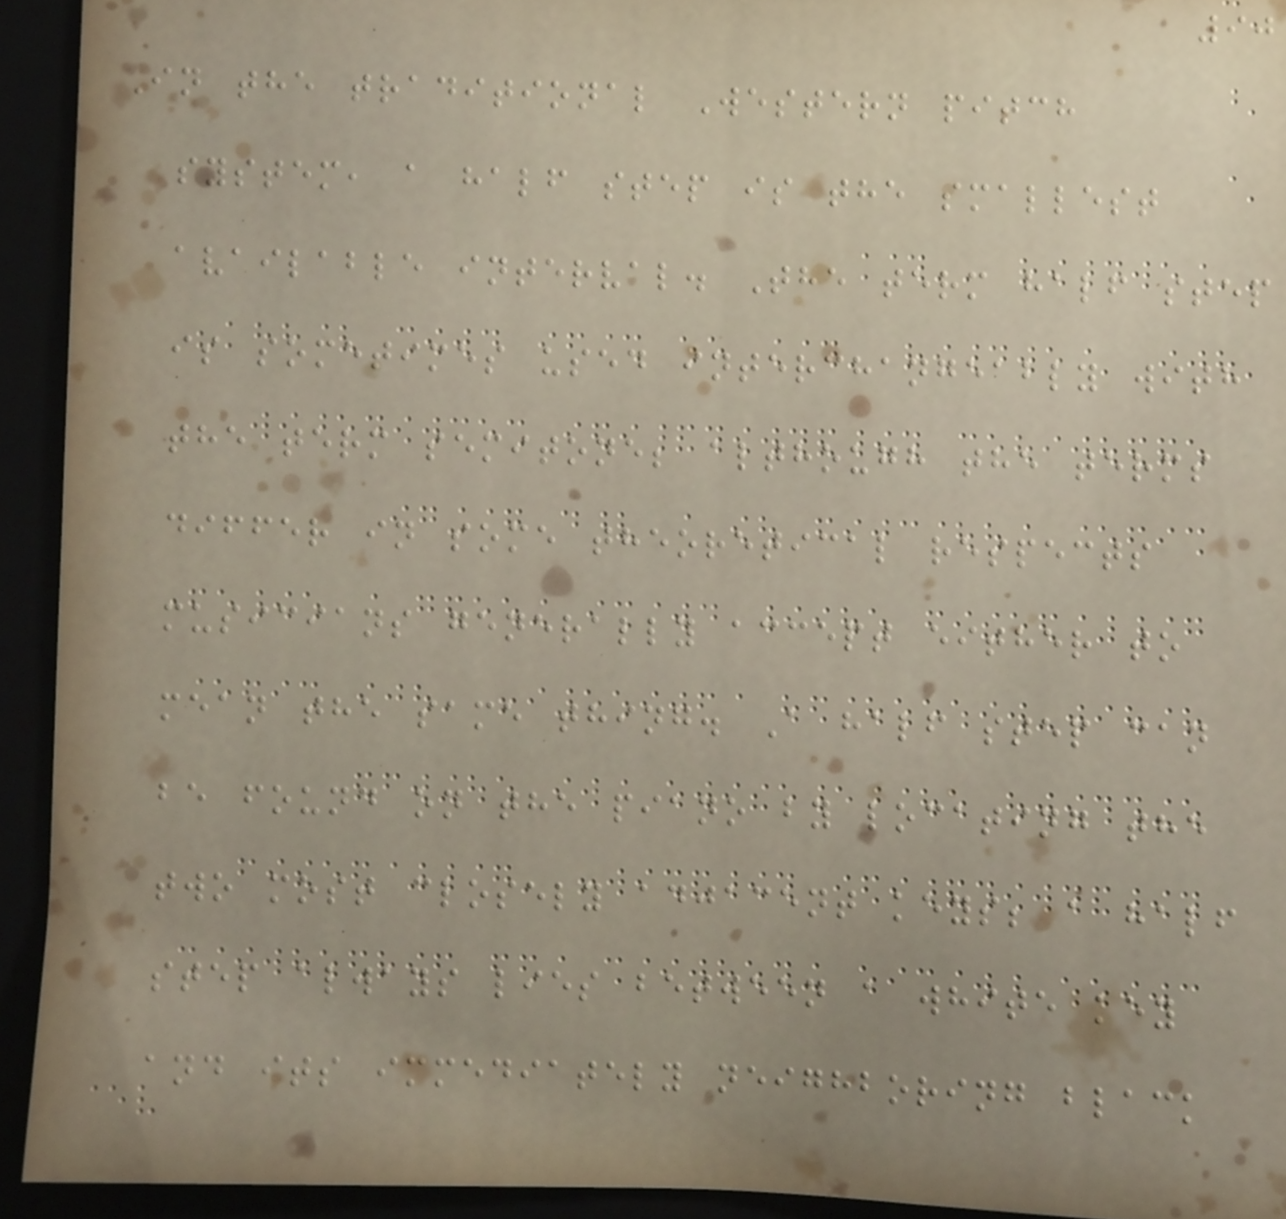90
In the traditional Western pitch
system, a half step is the smallest
available interval. The term half step
is sometimes used interchangeably with
the term semitone; although the terms
differ in some theoretical respects
musicians generally accept either to
mean the same thing. A half step can
be found on the piano by locating the
two most closely adjacent keys; a half
step always lies between a white key
and its immediately neighboring black
